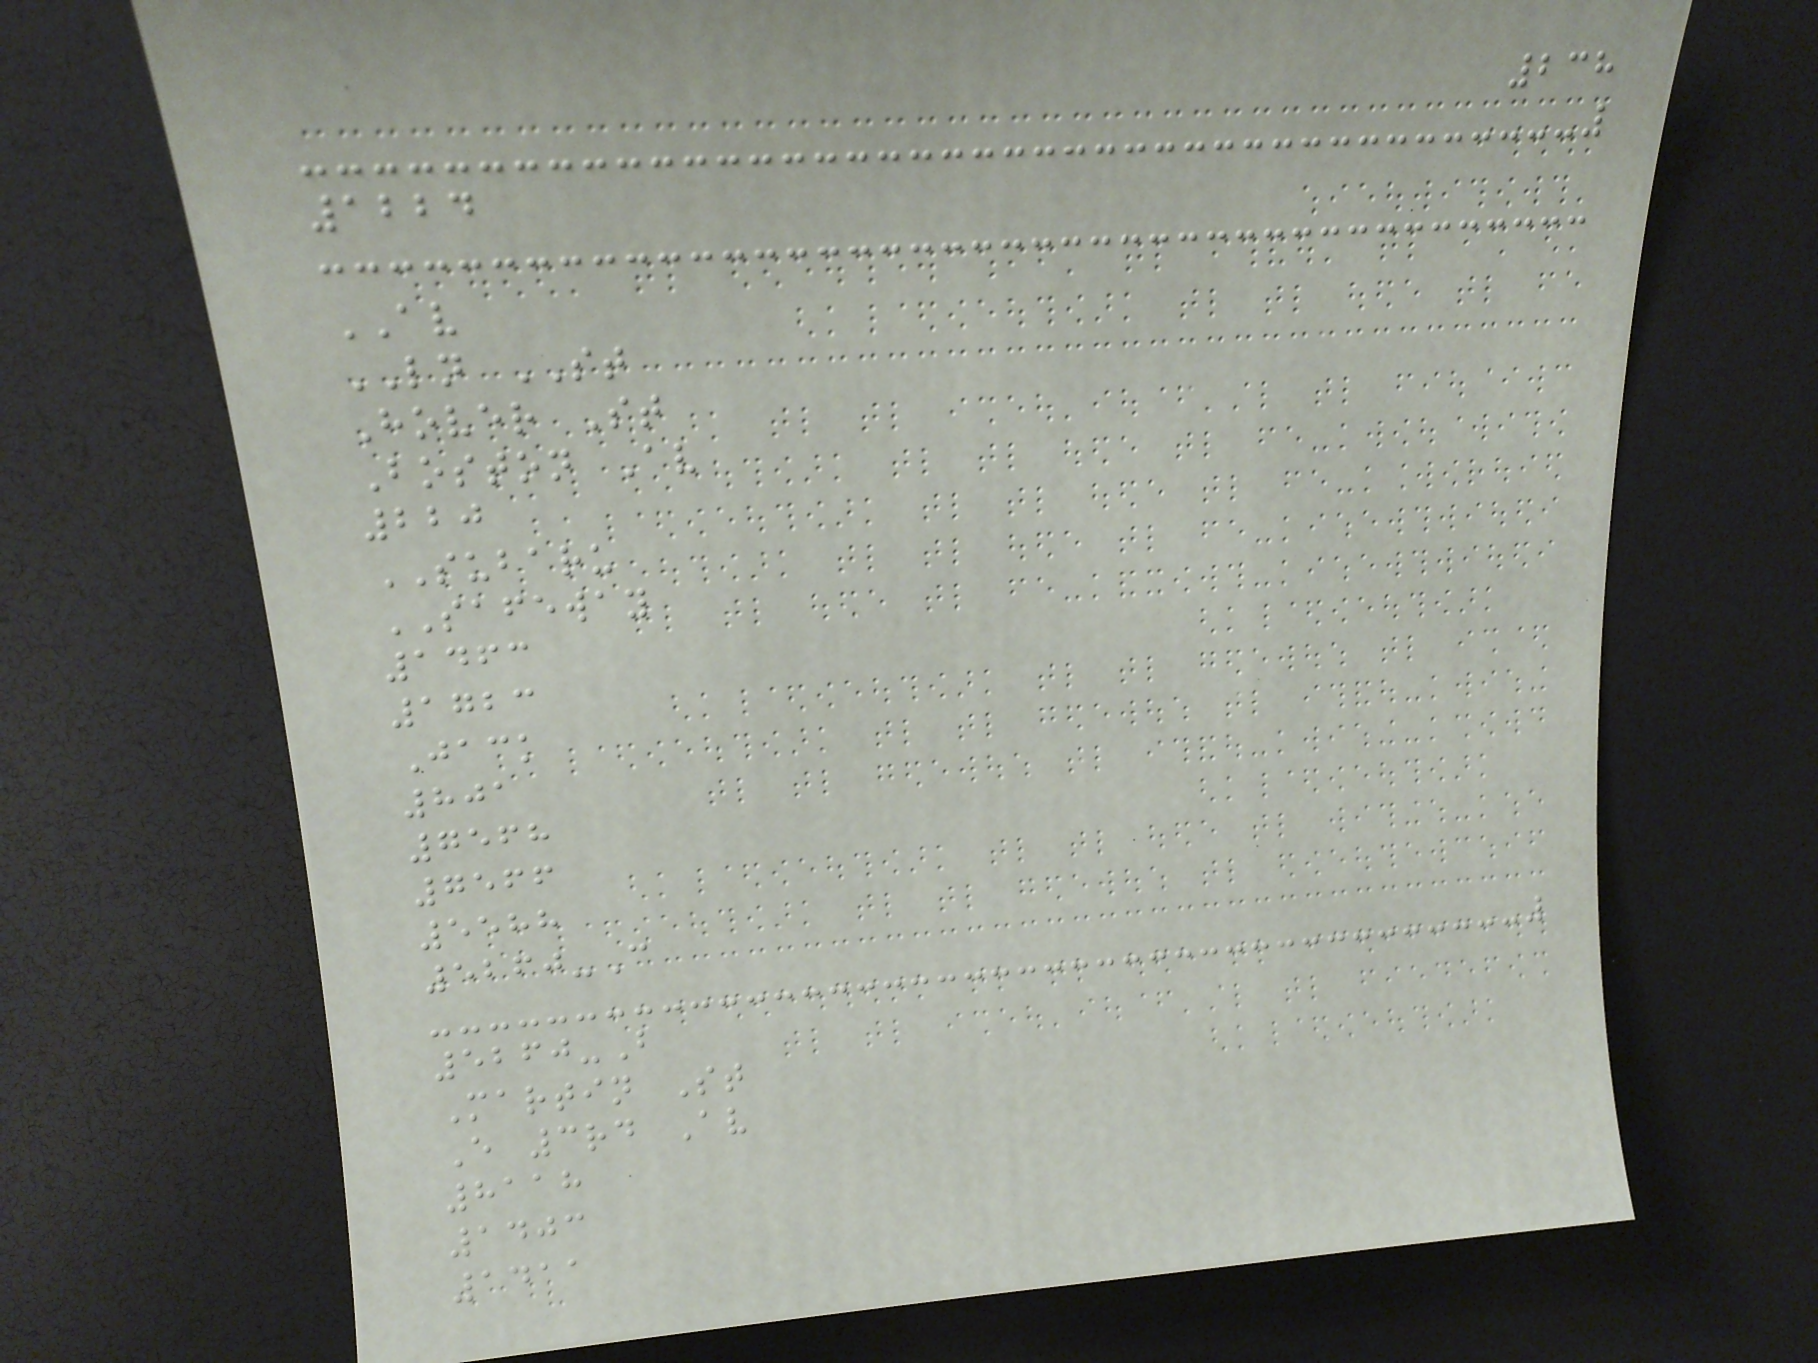238
1224
AV
LN ST
Hover St
Boston Av
220
SUBARU
SAFEWAY
1463
1723
Jack
801
7568
7566
5588
5260-C
5260-B
Martin St
E 3rd Av
8118
1403
1411
